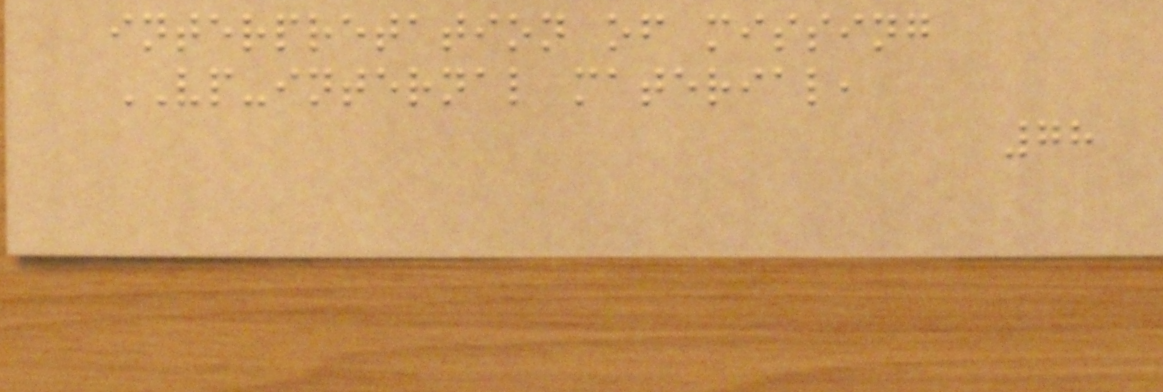interpretation of missing
VP-internal material,
78
